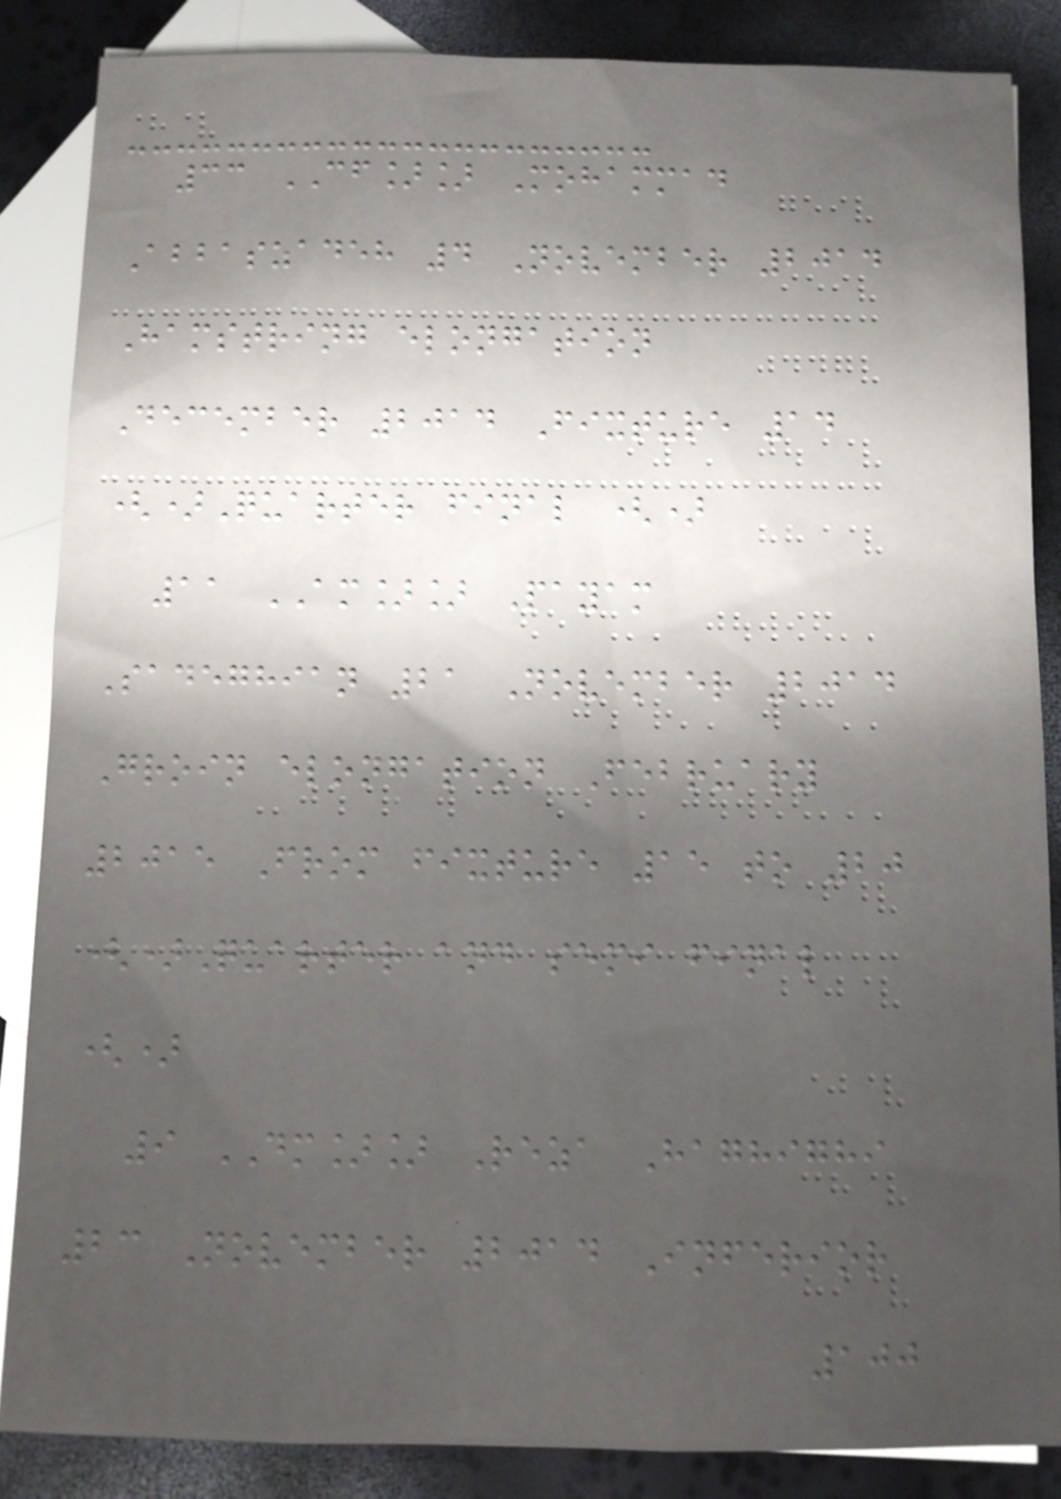33 CF]] Mohammad
Abbaszadeh 4 November 2014
Hamstring elongation
December 2014 Fixture 14
()Quarter final ()
11 AM]] Payam
Sadeghian 21 November 2014
Groin elongation February
2015 From fixture 15 to 20
()Quarter and semi final
()
9 DM]] Reza Haghighi
23 November 2014 Inferior
100
